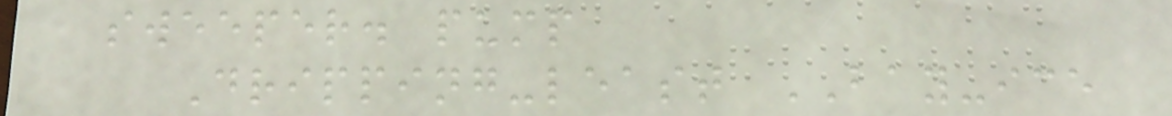sweeper. pump
Dripping-least BAY-ice
